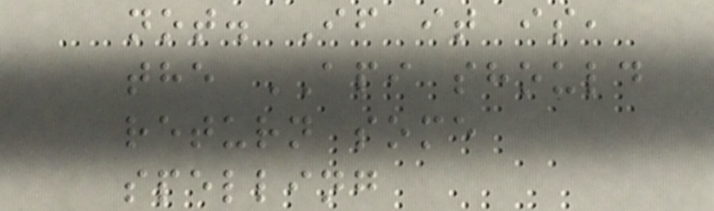not. If it is,
the API should
return some
spelling
